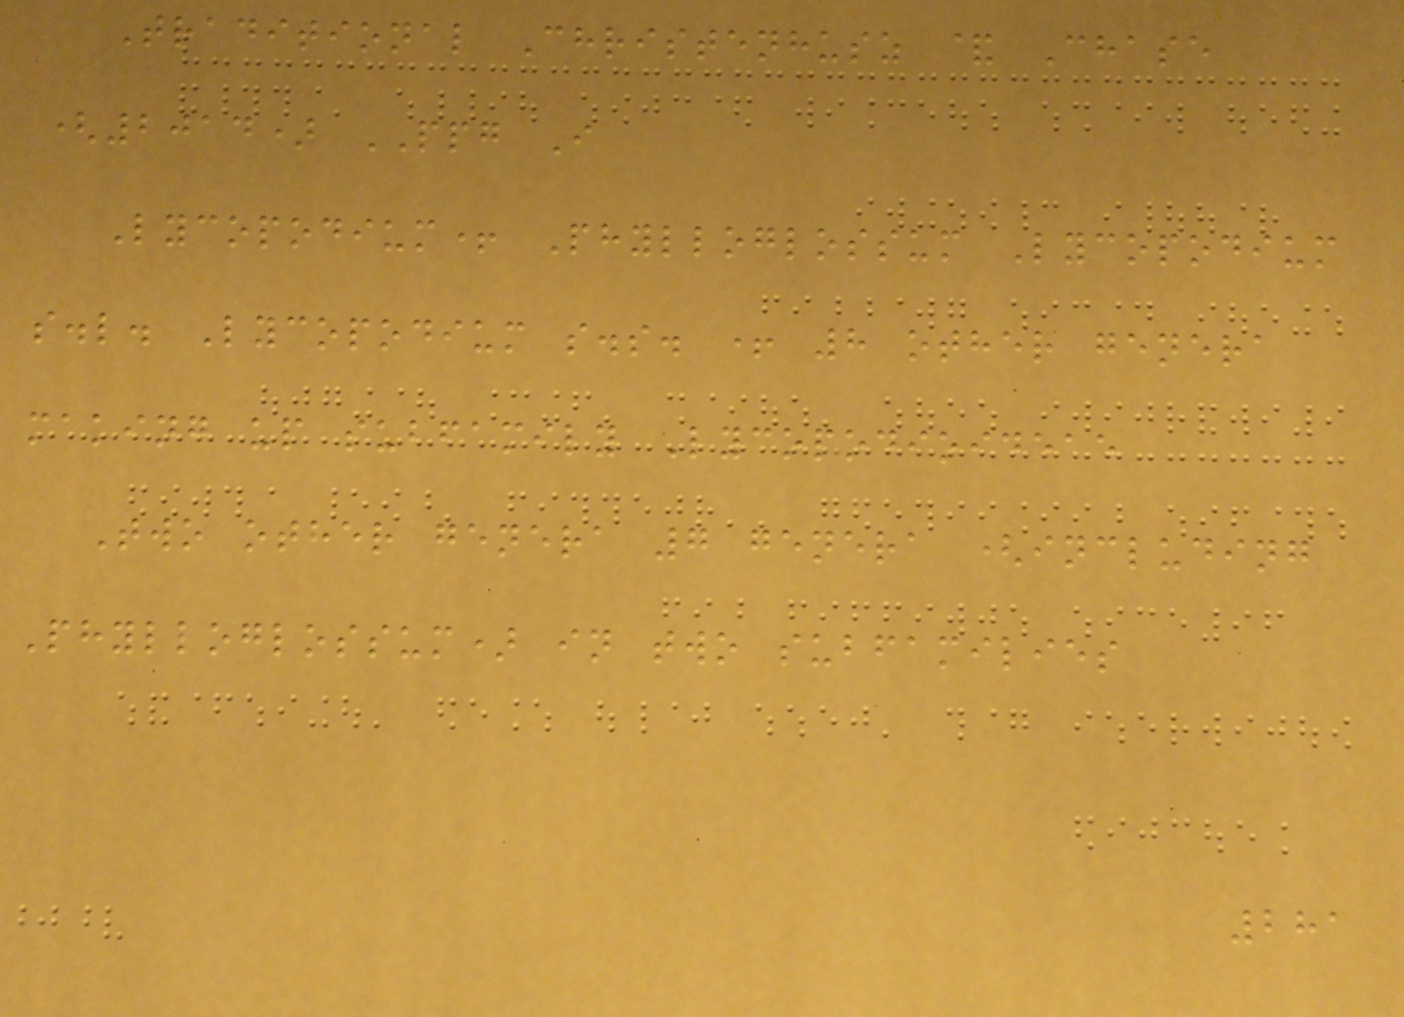Traditional Christenhusz & Chase
(2014) PPG I
Lycopodium+ Phylloglossum Lycopodium
s.l. Lycopodium s.s. + 8 other genera
making up subfamily Lycopodioideae
Two other genera 7 genera (including
Phylloglossum) in two subfamilies
281
